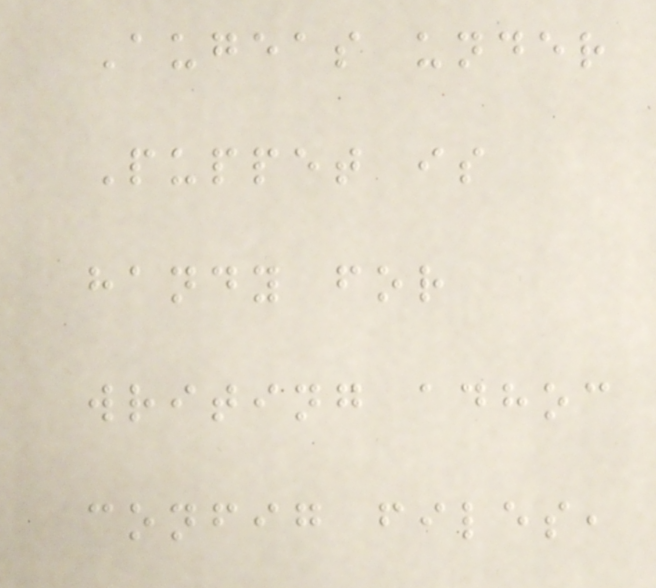Augeas under
Puppet is
handy for
writing adhoc
config files,
